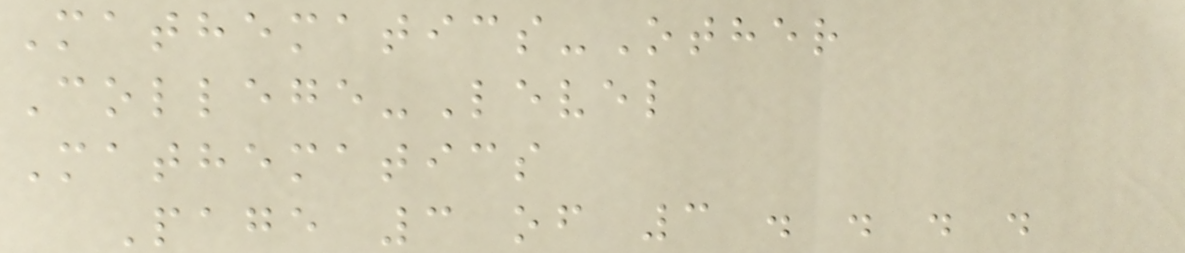Mathematics-Other
College-Level
Mathematics
Page 3 of 3 . . . .
